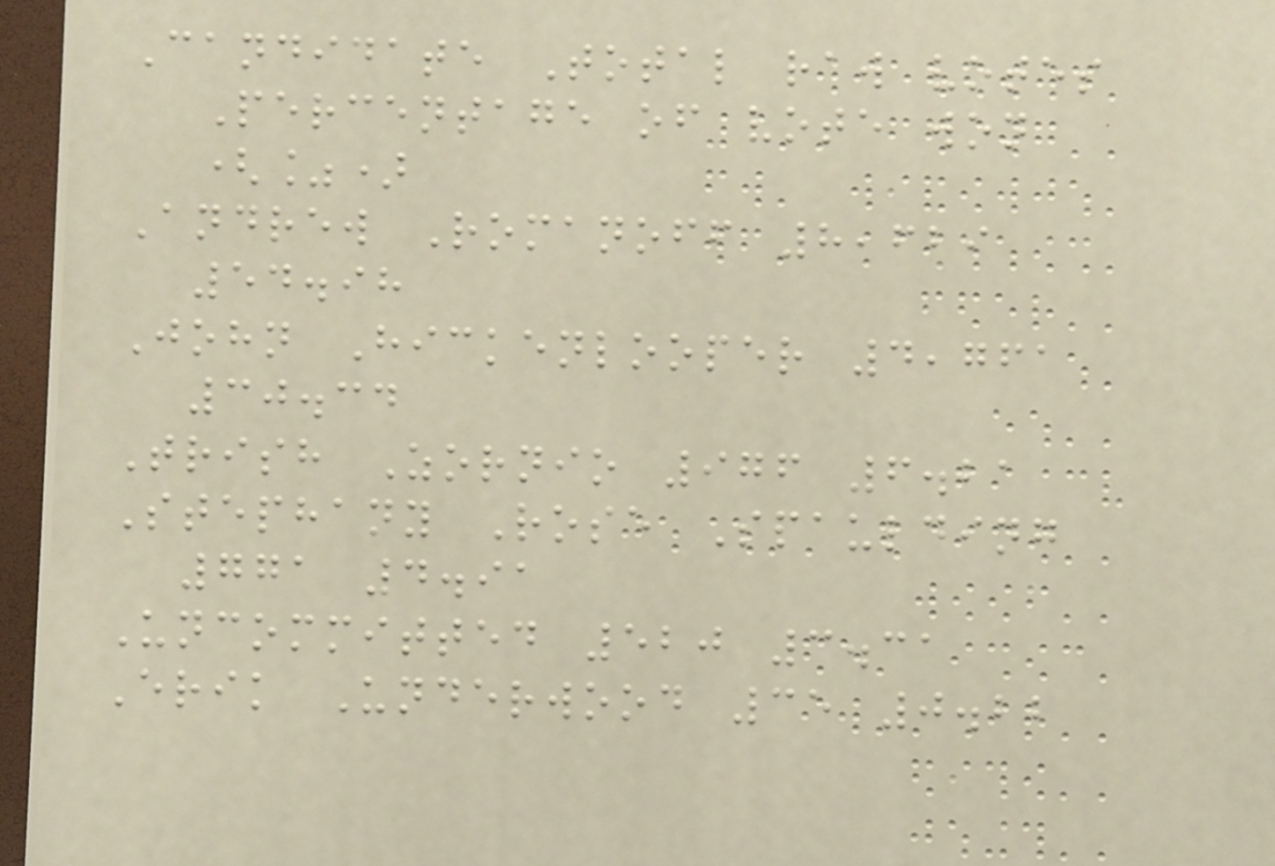Candidate Total raw votes
Percentage of vote won
(%)
Andrew Romanoff 8,629
54.98
John Hickenlooper 4,761
30.34
Trish Zornio 976 6.21
Stephany Rose Spaulding
771 4.91
Uncommitted 520 3.31
Erik Underwood 35 0.22
